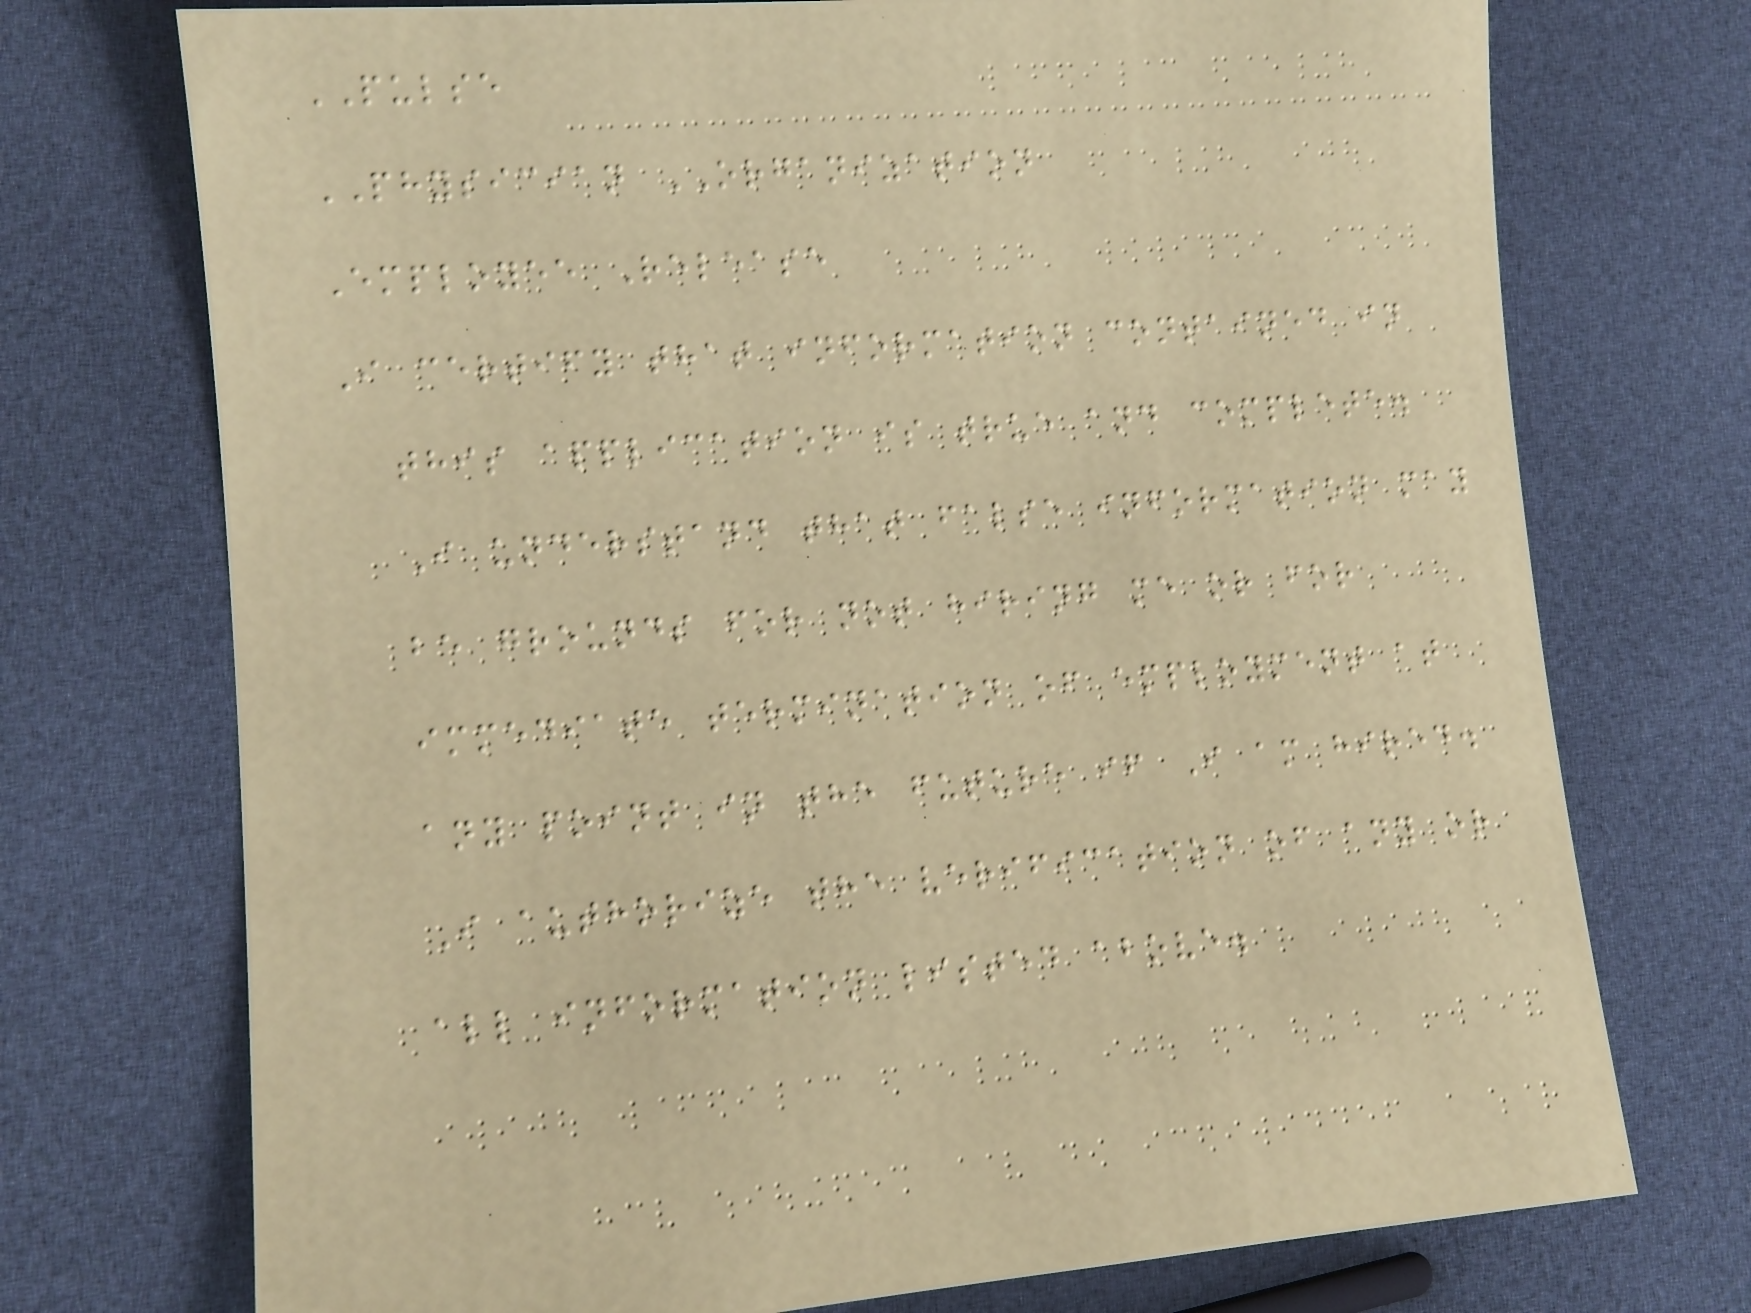PULSE
PHYSICIAN ORGANIZATION
Employee Release
I certify that information contained in
this application is true and complete.
I understand that false information may
be grounds for not hiring me or for
immediate termination of employment at
any point in the future if I am hired.
I authorize the verification of any or
all information listed above.
